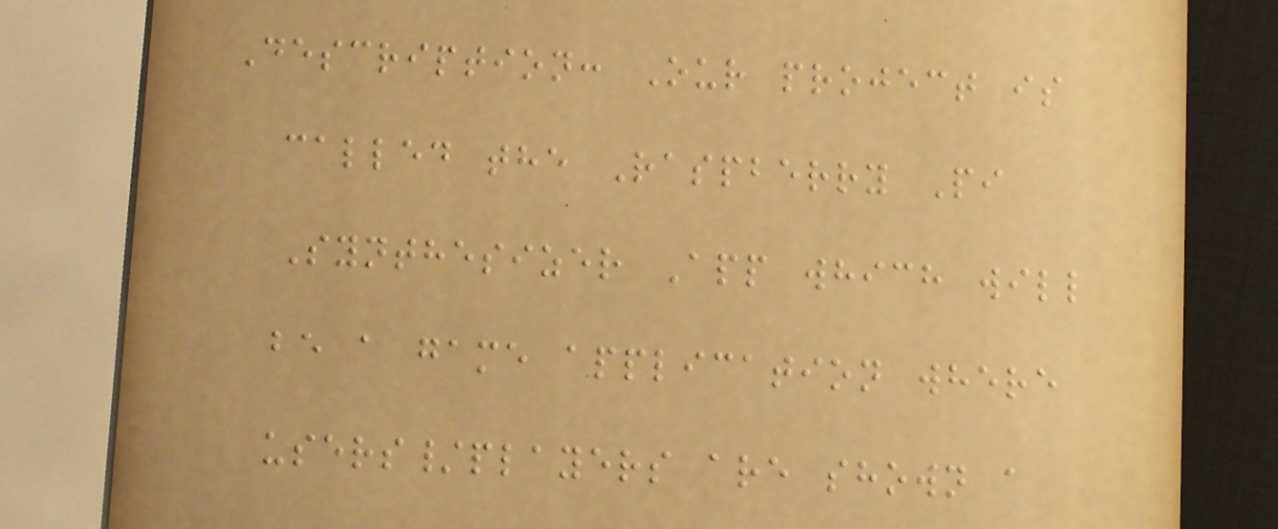Description: Our project is
called the Raspberry Pi
Synthesizer App which will
be a game application where
users/players are shown a
